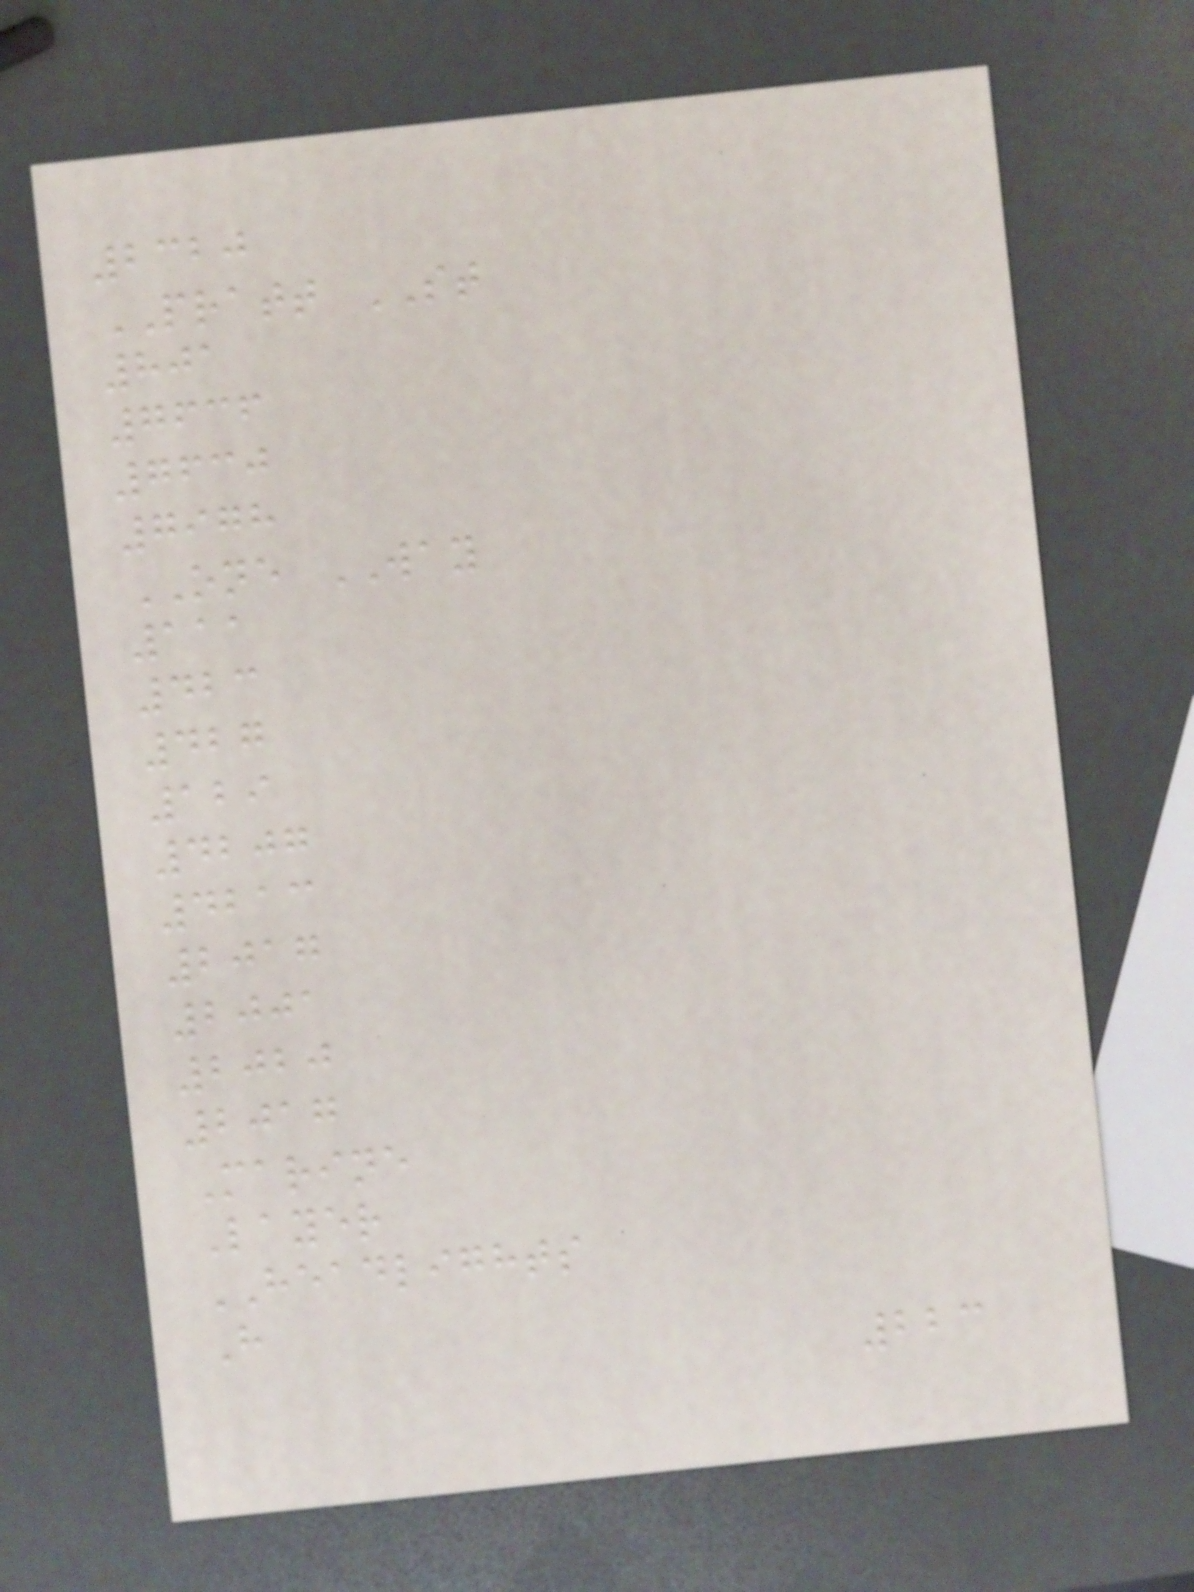2320
PRATT ST
801
7636
7630
7978
ONE WAY
111
423
427
129
4207
4213
2017
2001
2020
2017
Marine
Layer
HEADLIGHTS
H
223
